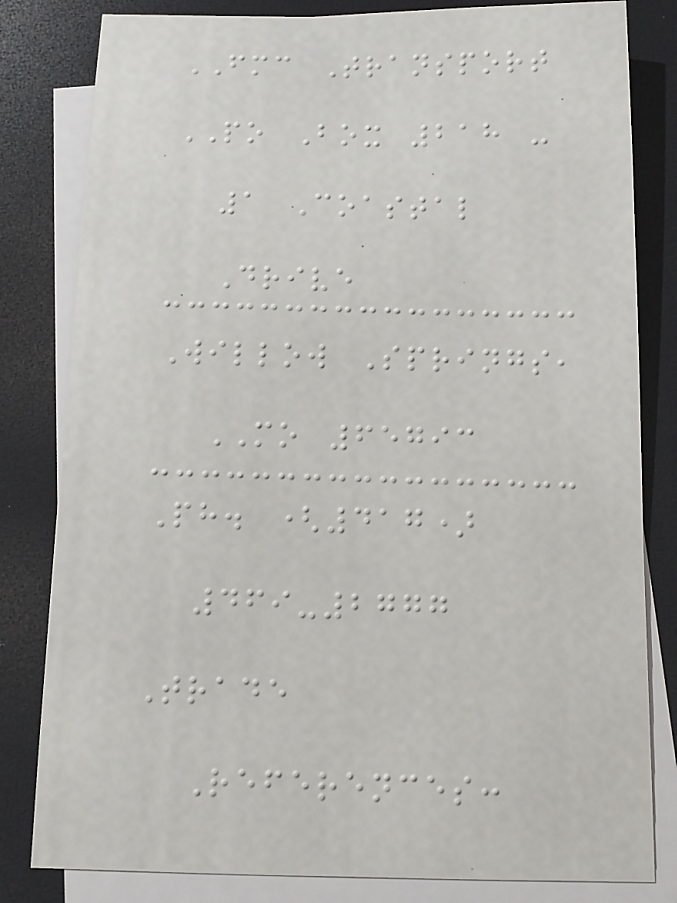FMC Transport
PO Box 218 -
1 Coastal
Drive
Willow Springs,
MO 65793
Ph. (417)
469-2777
Trade
References:
